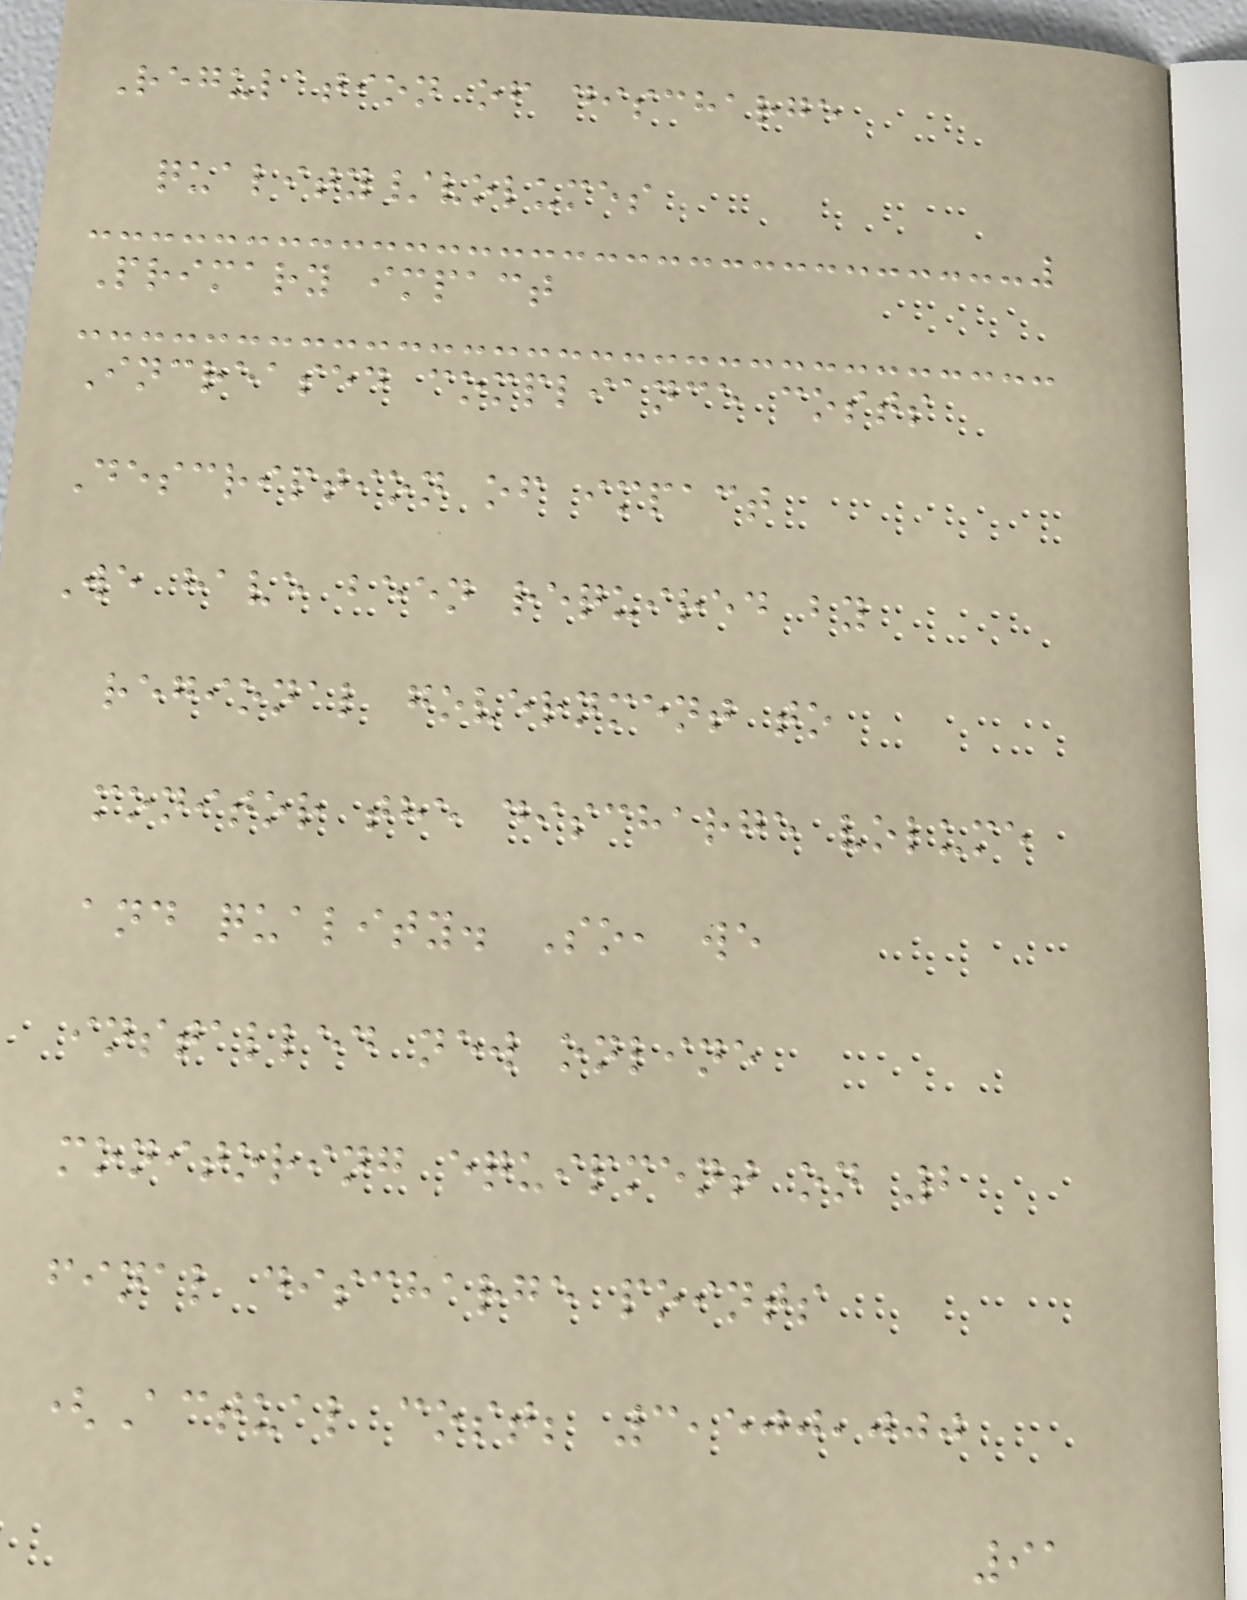Regulation of discharge
quality/volumes
Primary impact
Increased compliance costs
Description of impact
We have been required by
regional government to
monitor the discharge volume
and quality. So, we
installed new online
monitoring equipment on 2
final discharge points
(Actual cost; 3,500,000
91
